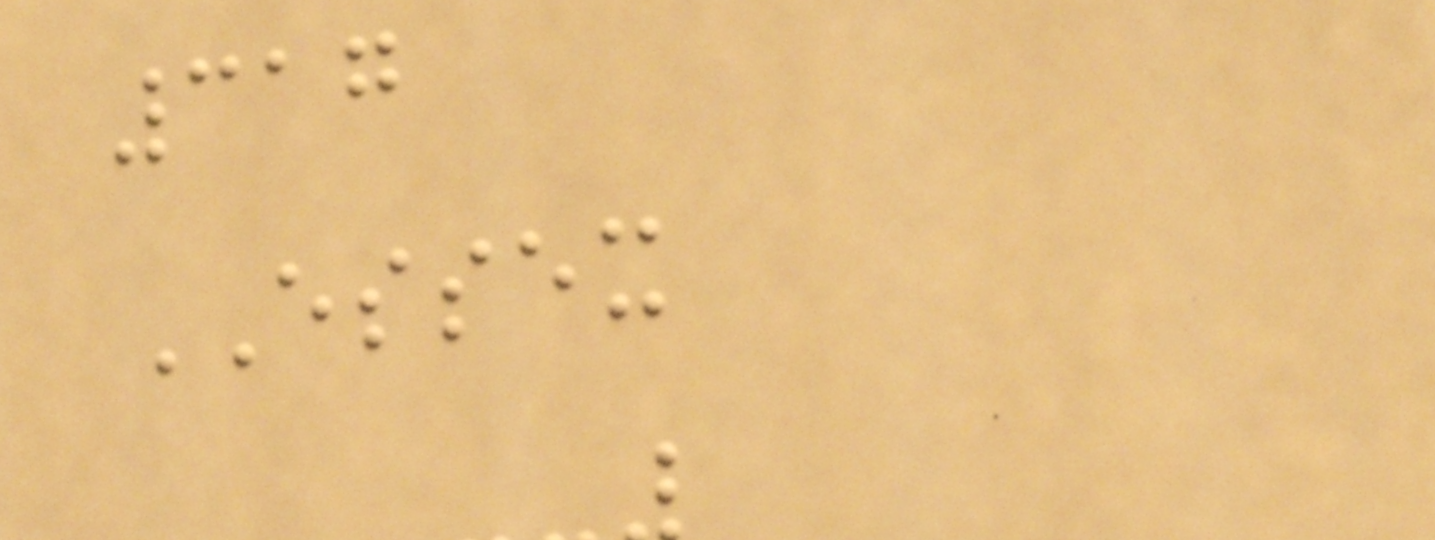317
ESSEX
